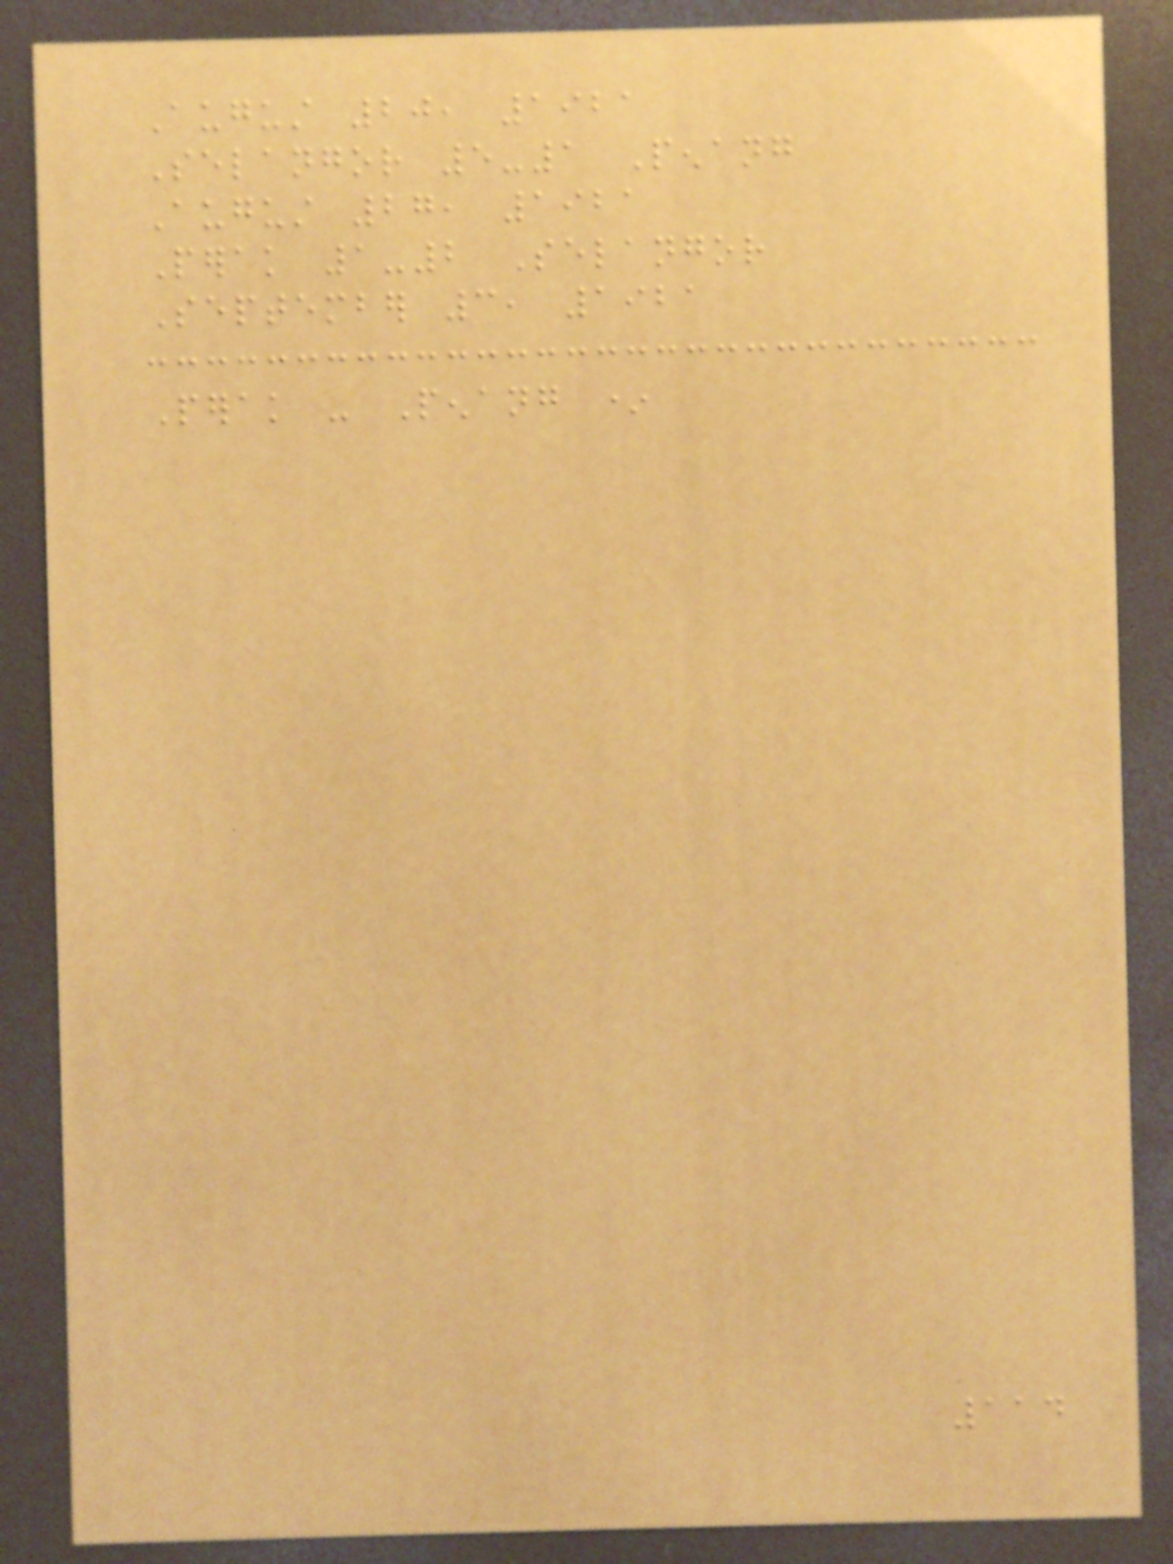August 20, 1921
Selangor 5-1 Penang
August 27, 1921
Perak 1-2 Selangor
September 3, 1921
Perak - Penang *
114
